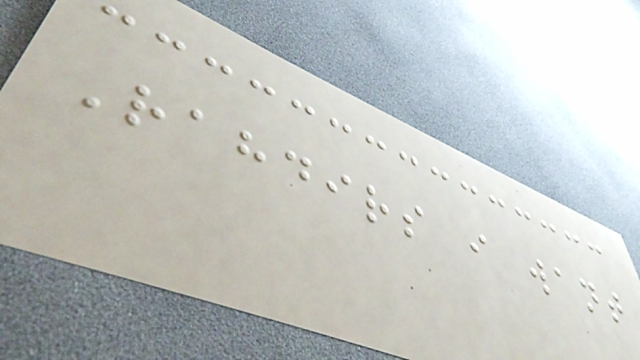Rahdirs i want
